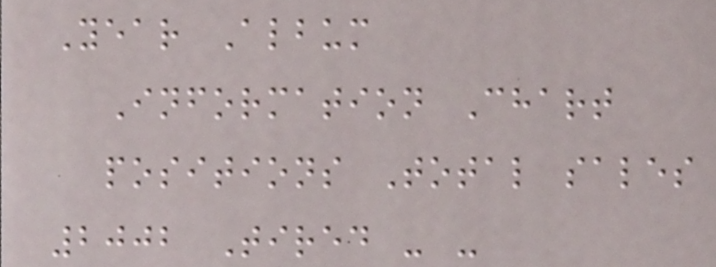Year Album
Information Chart
positions Total sales
2002 Tired - -
